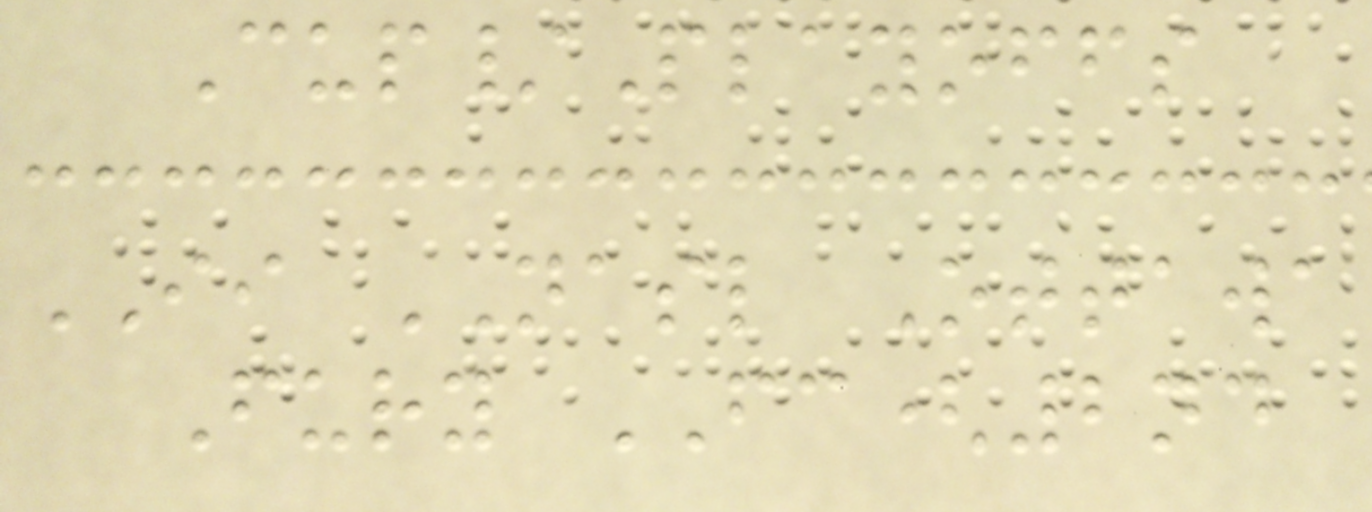Cup/Playoffs
II NASL Ottawa
Fury FC(2nd
